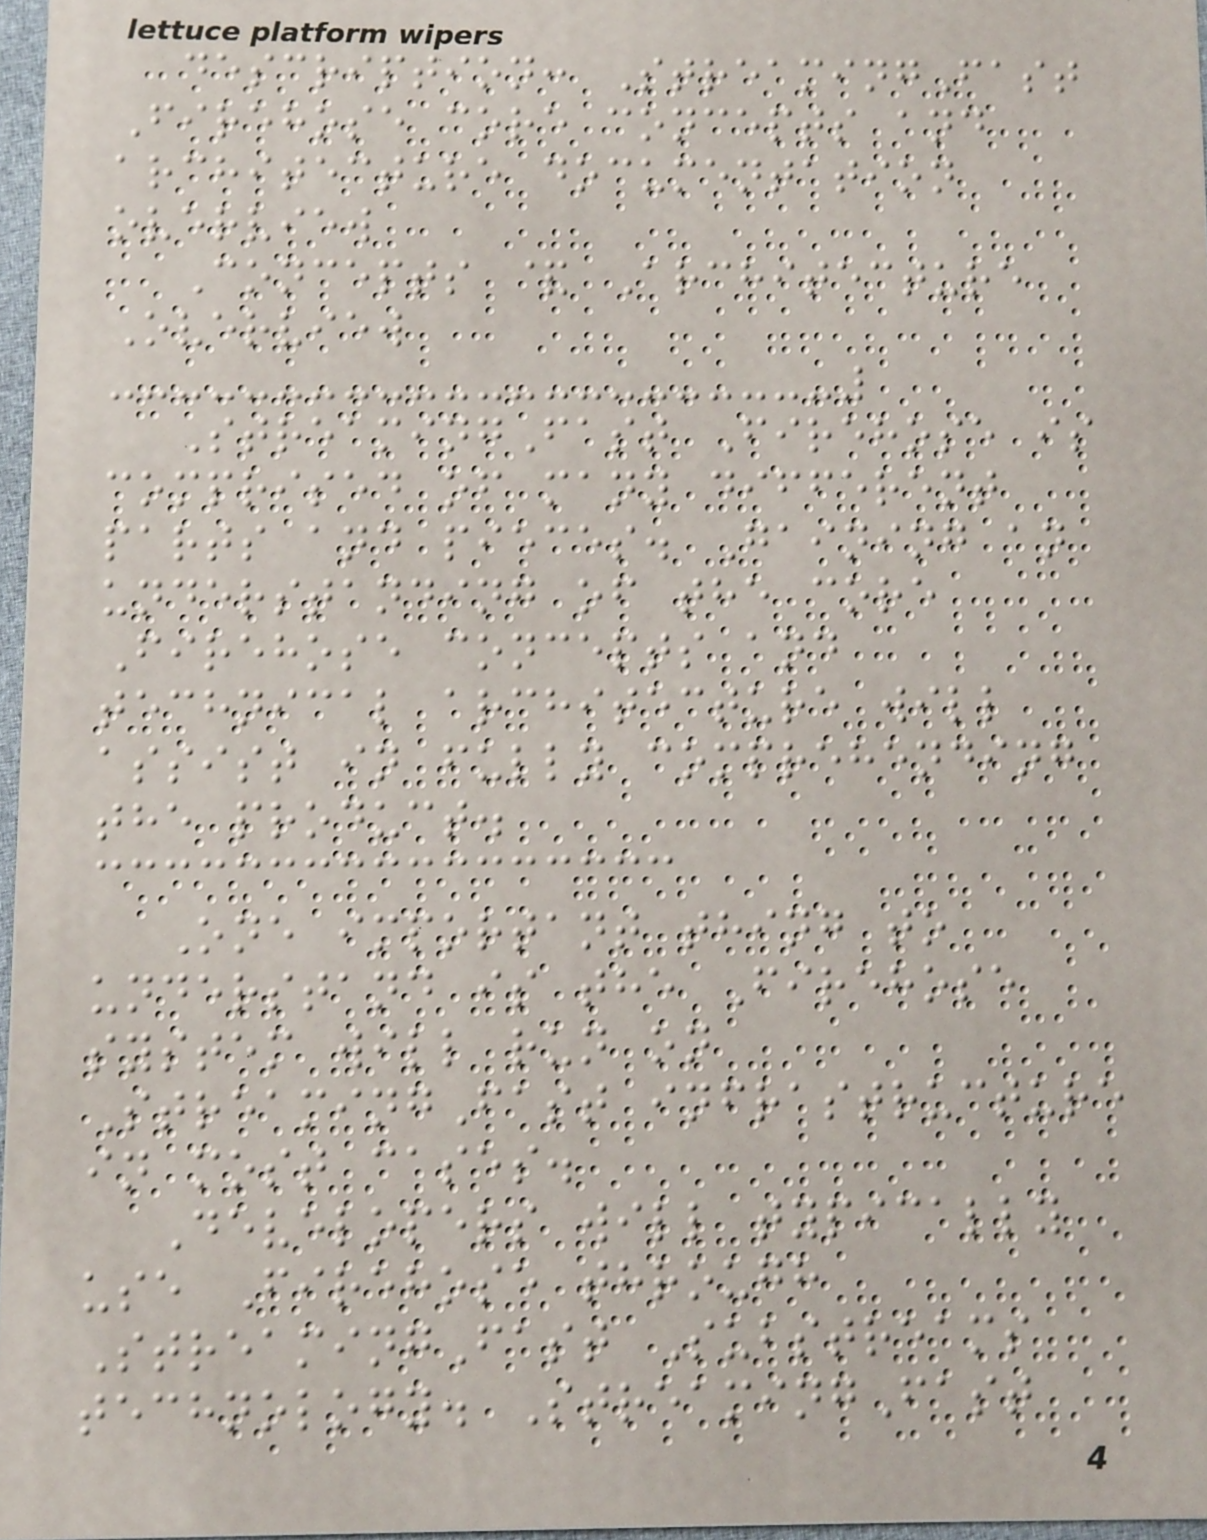description: StreamingFast
Firehose core concepts and
architecture documentation
overview
Concepts & Architecture
Overview
StreamingFast Firehose is
comprised of many different
parts and pieces. Gaining an
understanding of the core
Firehose concepts and
technical architecture will
assist in fully comprehending
the product.
One important thing to
understand is the Firehose
system will run on
StreamingFast infrastructure
in most cases.
Developers will typically
use Firehose through
StreamingFast Substreams
technology. StreamingFast
